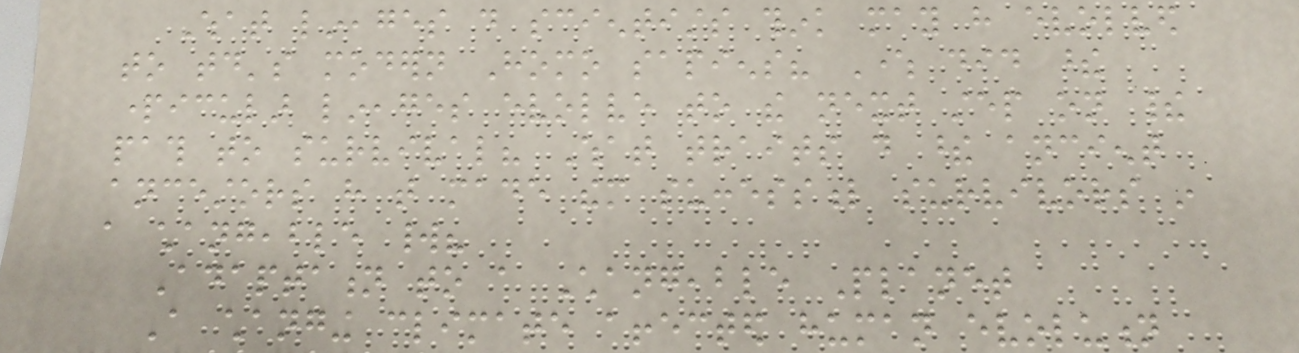What lineages do scientists think may have evolved
to today's modern Homo sapiens? Where did these
particular lineages evolve to the next step on their
path to survival? What traits do these ancient
ancestors have that made them successful survivors in
a changeable world?
Adaptation to a Changeable Planet
A changing climate affected human evolution
